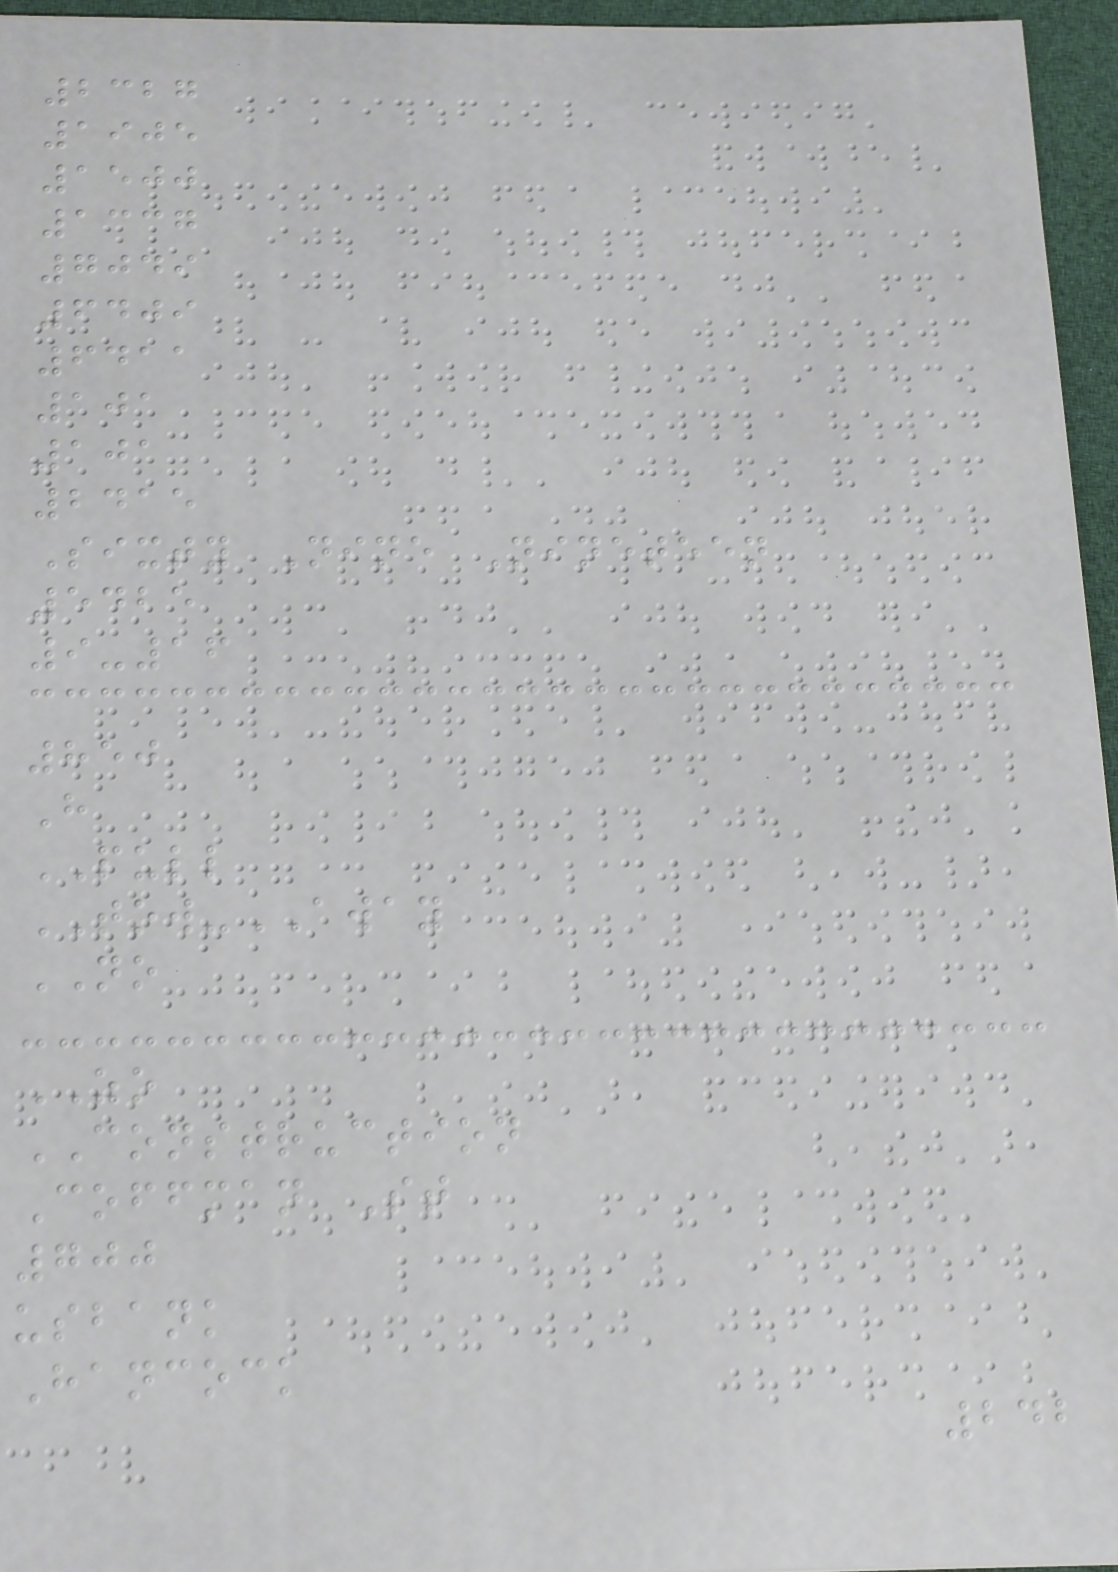2327
1905
1500
1337
7049
6409
6411
101
101
2415
Sixty Nine Nineteen
5425
9-16
850
H
PULL
TOW-AWAY
NO
ZO
CONSTRUCTION
Coffman St
700
usbank
Hancock
242
